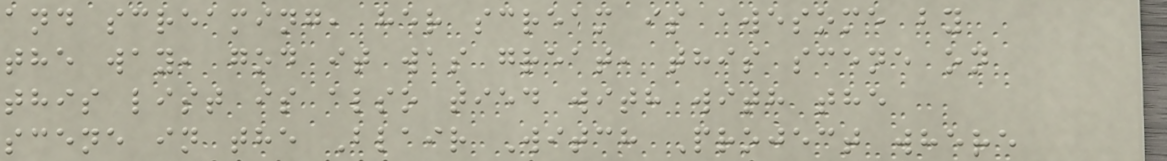and screaming, her scream is awesome by
the way, god it was great, this scene on
this list is also tied with with the
scene in the Blair Witch Project where
